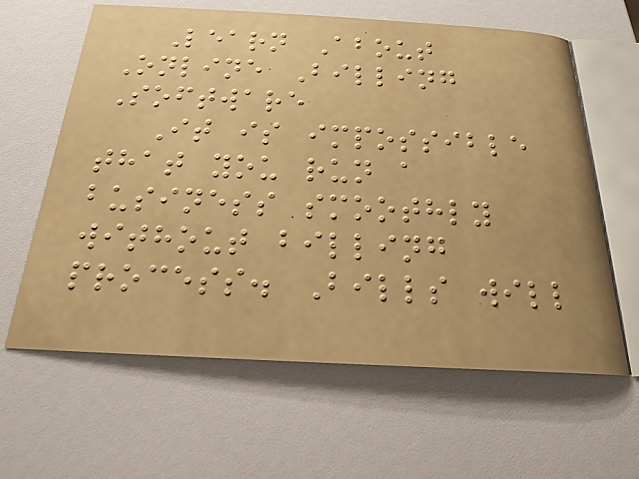Learn About
Online Billing
Software
It is impossible
that you run a
business smoothly
without billing
process. Bills will
